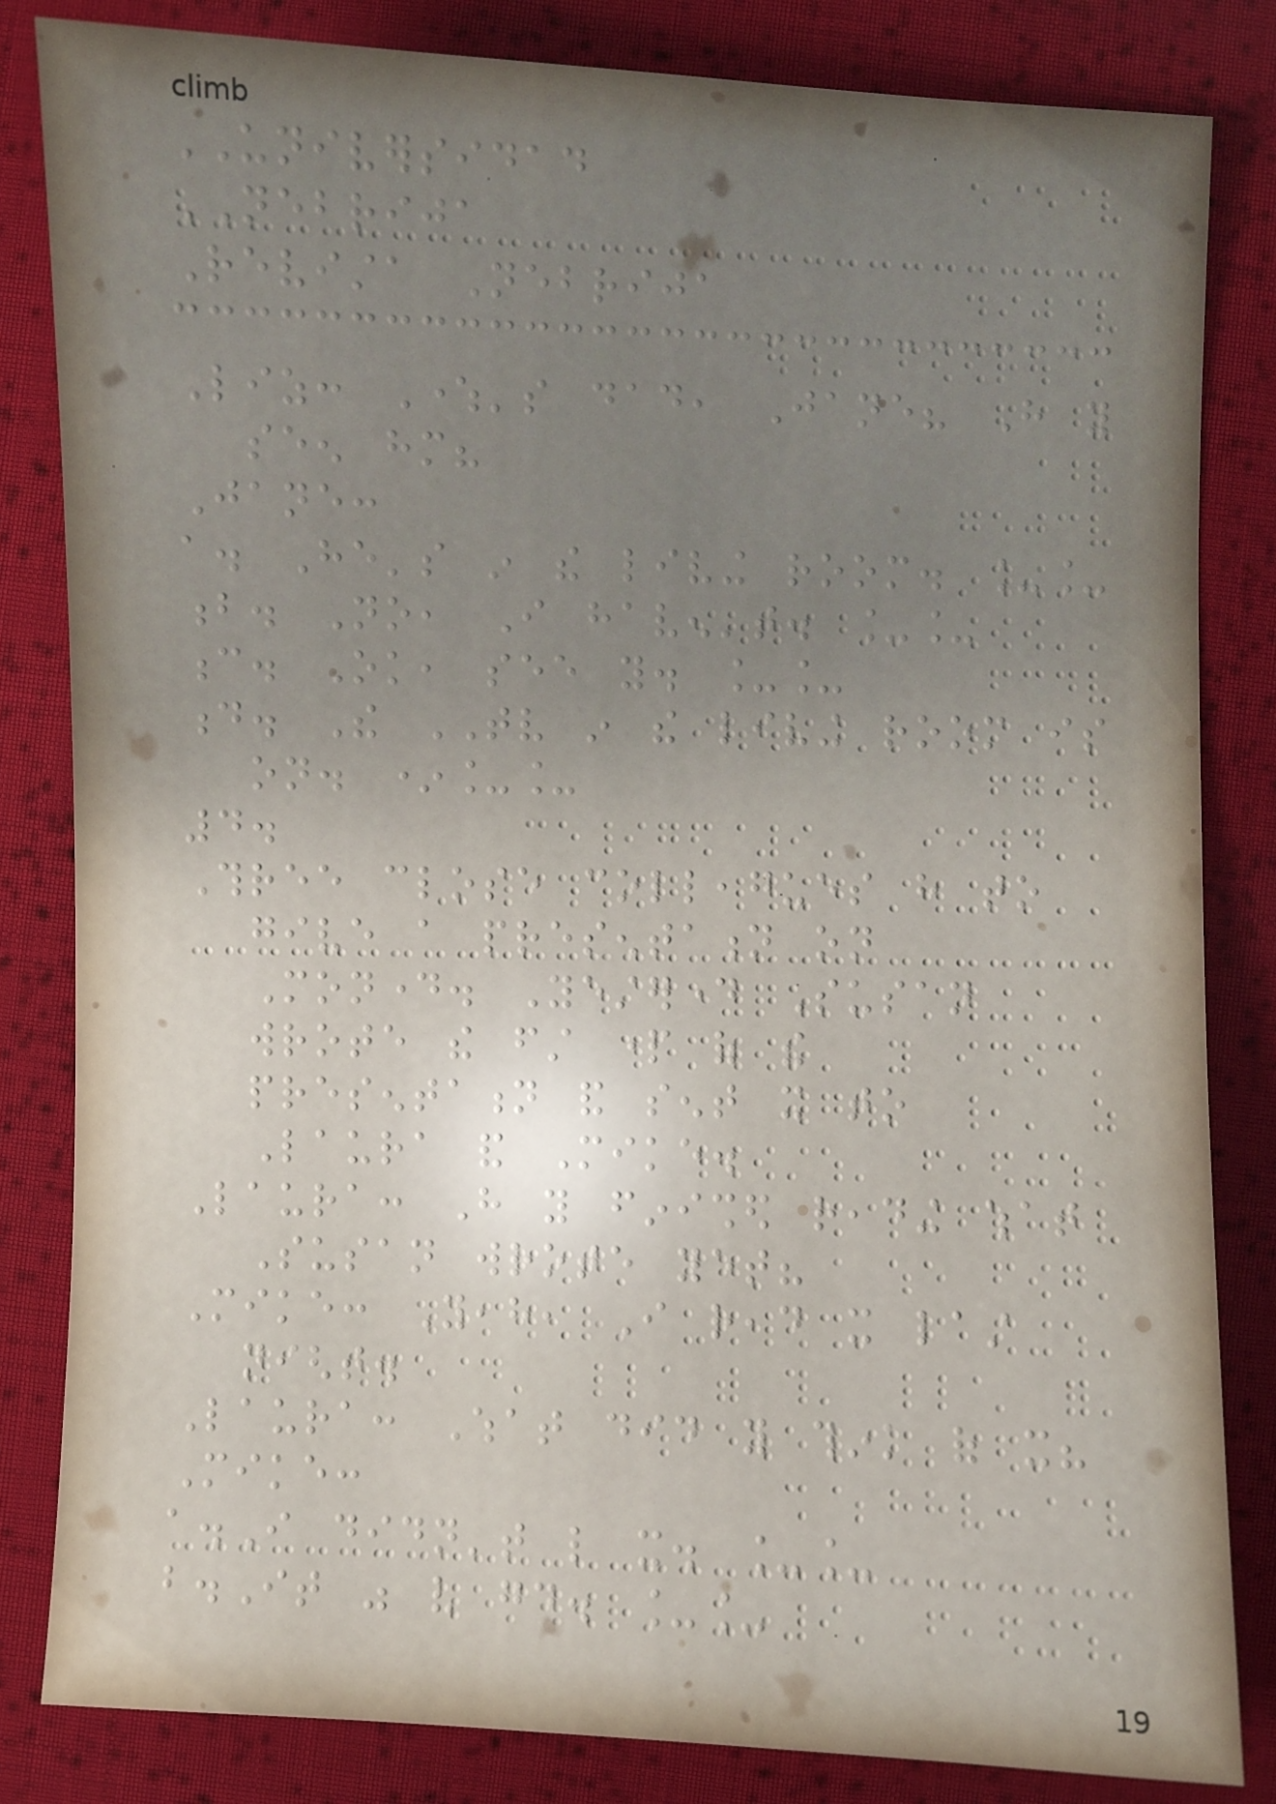UNIVERSIDAD
NEBRIJA
Revista Nebrija
Liz: Where's dad, Jane? Have you
seen him?
Jane:
a. He's in the living room. __
b. No, I haven't. __
c. Ok, see you. __
d. The TV in the living room is
on. *__
4.
Three close colleagues have to
give a presentation on
Monday. Yesterday Susan
wrote the first part of the
presentation and sent it to
Laura and Mike.
Laura: Have you finished reading what
Susan wrote yet?
Mike: Yeah, I read it last
night.
Laura: What did you think of it?
Mike:
a.I didn't like it. __
b.It was very good. __
